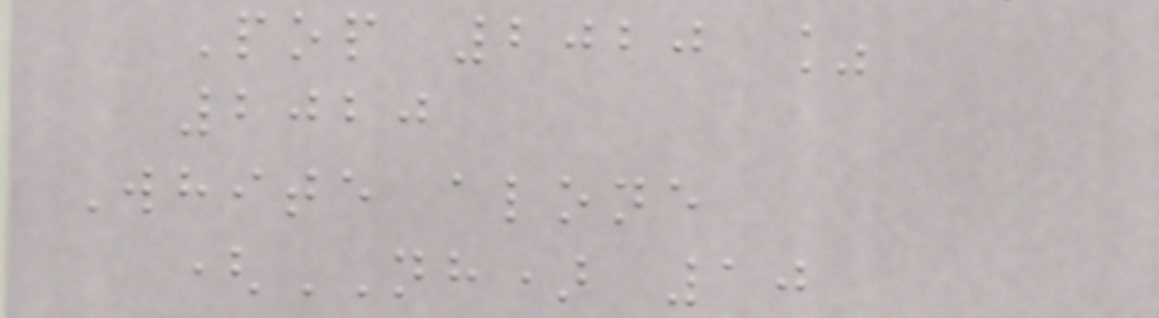Pop 2020 %
2020
White alone
(NH) 10
